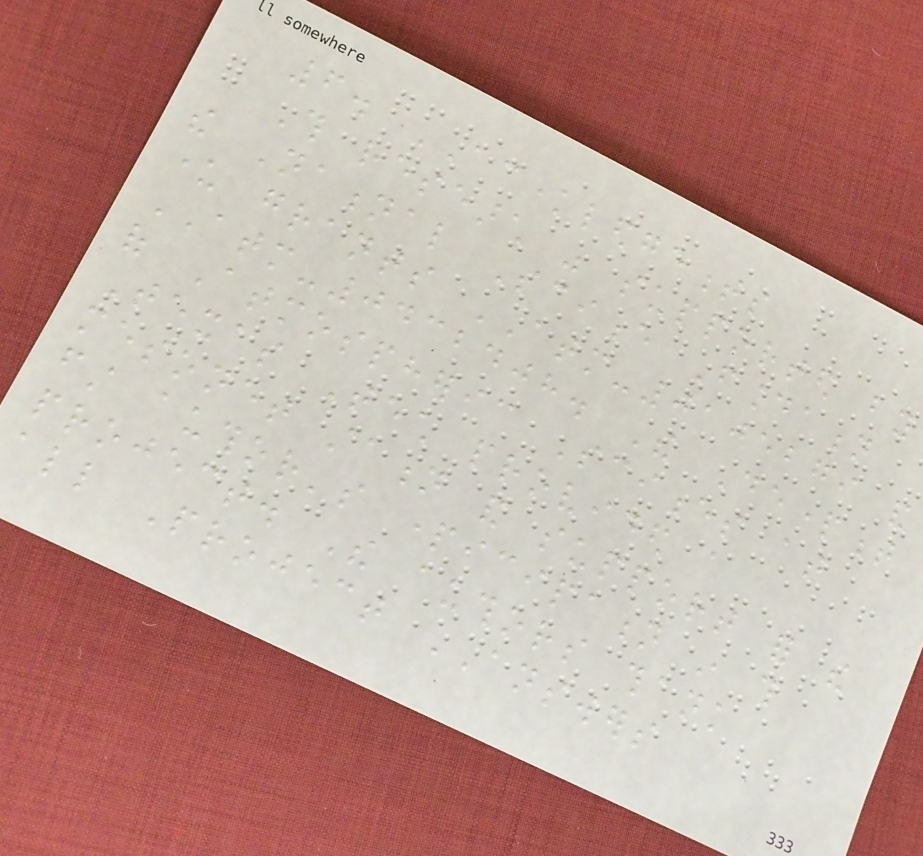6. ACKNOWLEDGEMENTS
This research was supported by
the National Science Foundation
under grants ATM-0105279 and
ATM-0432408. The Department
of Atmospheric Sciences at
Texas Tech provided a
mesonet station and support for the
first author's participation in this
project. The authors thank
all Project ANSWERS
